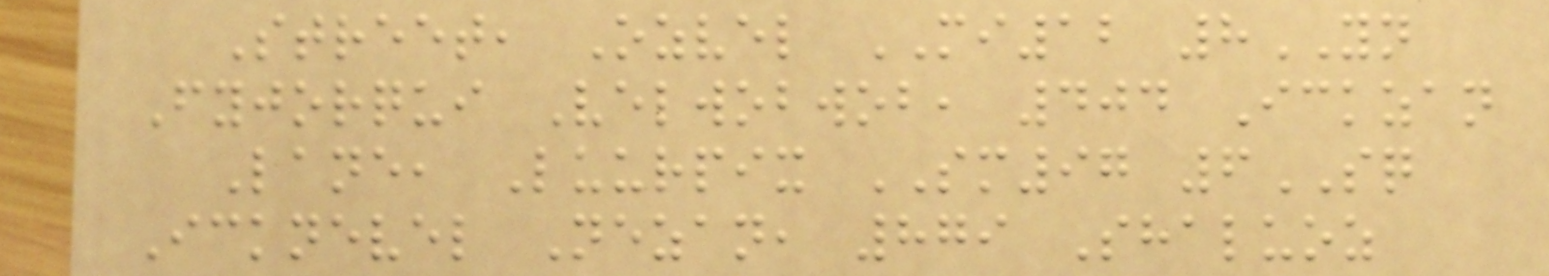Street, Ozvel MI12 8YN
Fyjorqui Velwobwob, 404 Ickzan
Lane, Luurpix SM97 6SQ
Icknevel Nezan, 879 Shaluoz
